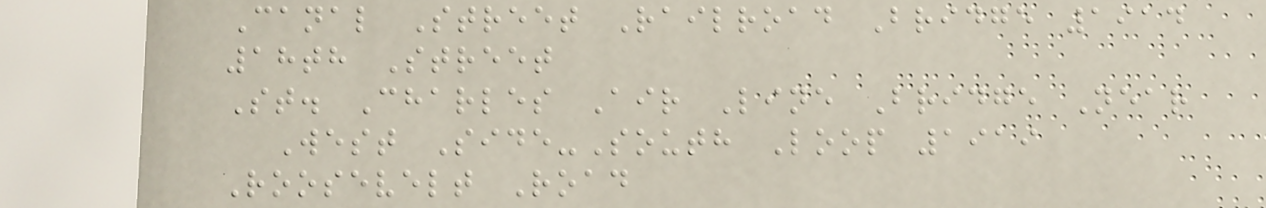Canal Street Railroad Bridge 1914
18th Street
St. Charles Air Line Bridge Near
West Side-South Loop 1919
Roosevelt Road
